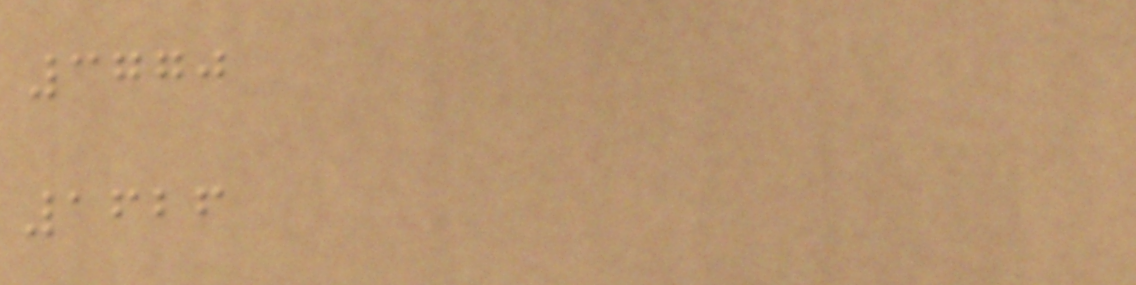3770
1626
